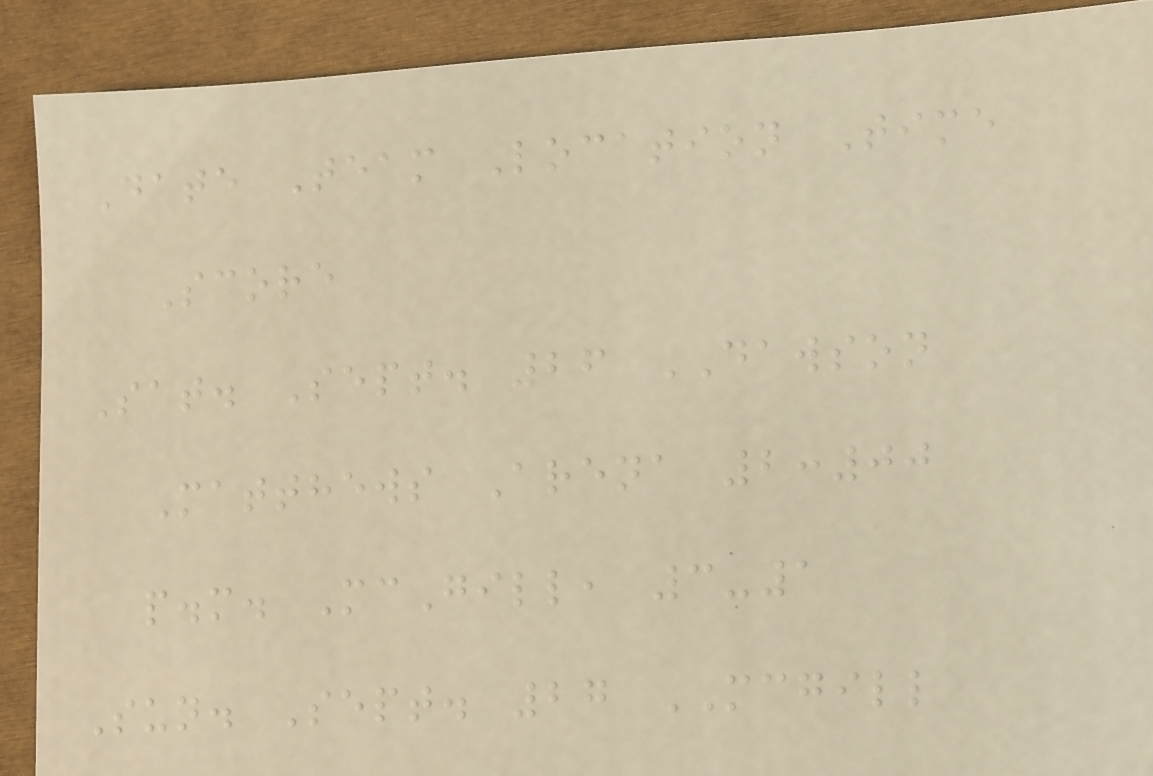Date Team Location Time
Score
Sat. Sept. 26 DAWSON
Matthews Arena 2:00
p.m. McGill, 3-1
Sun. Sept. 27 MCGILL
